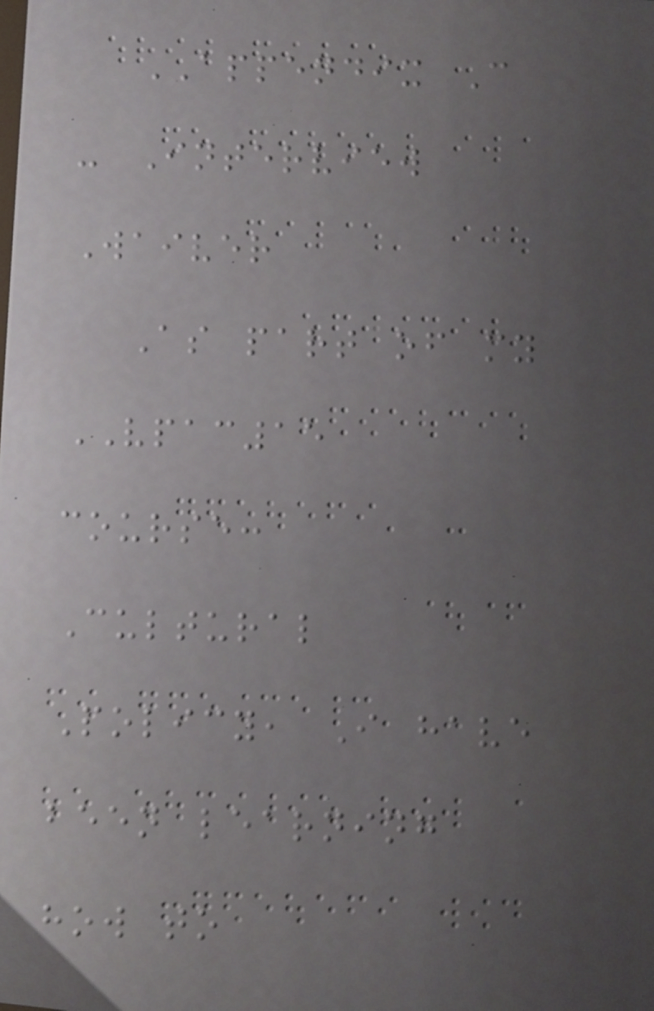APPENDIX C
- Interview
Waiver
As part of my
VPAC15
course:
Cultural
Policy, I have
been learning
how to
